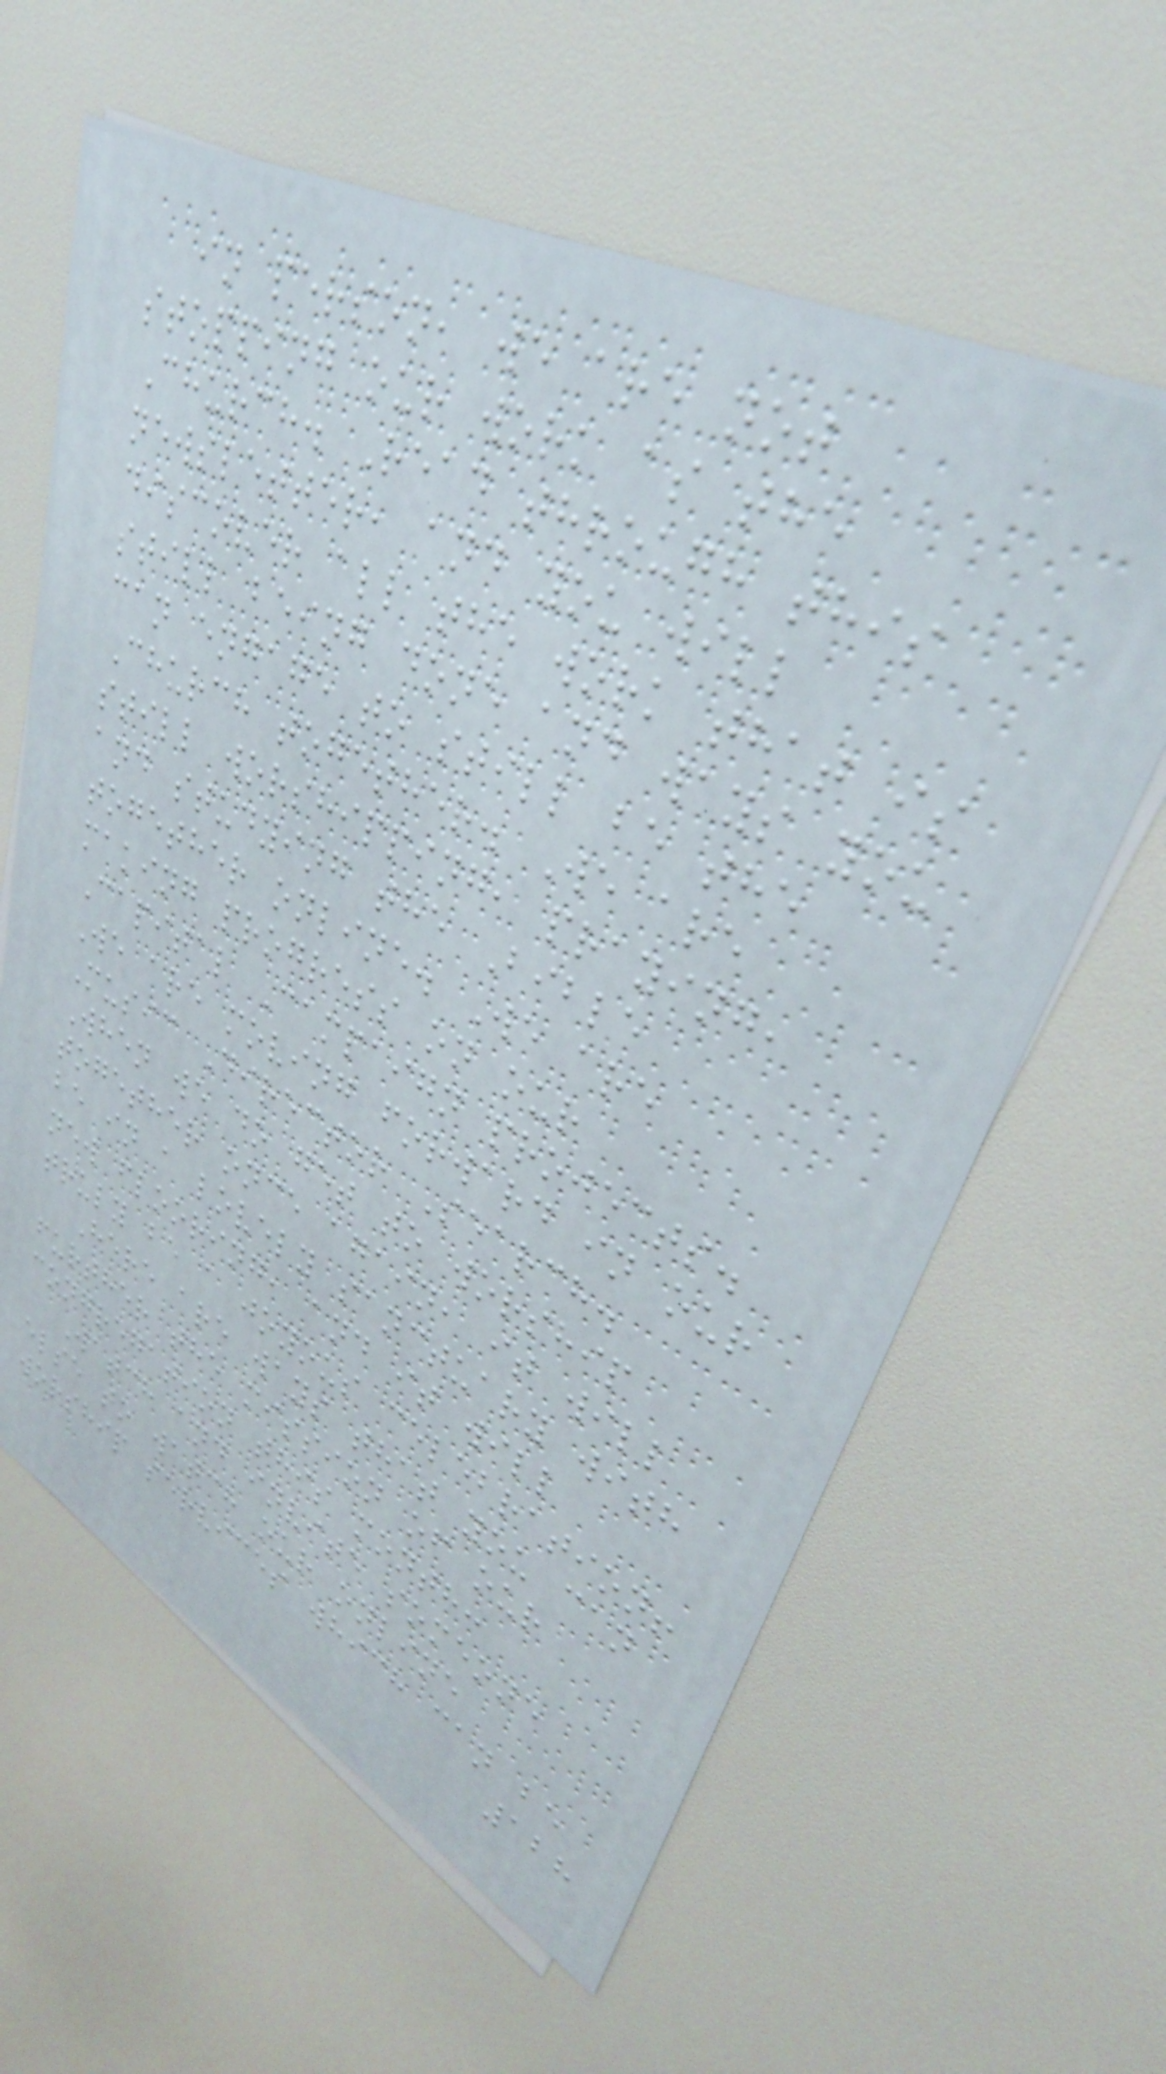in person, we are not
stopping our work as the
Church. Read through this
newsletter, and you will
discover all the work that is
still being done and ways you
can engage to still be the
Church together. We are
still worshipping, praying,
and studying the Bible
together online. We are
making progress on our
Capital Campaign projects.
We are moving forward in our
Music Director Search.
When we do get to worship
together once again, it will
be in a lovely sanctuary with
new flooring, and it will
truly be a joyous celebration!
Here are ways that you can
further the mission of our
congregation this month:
Watch and invite someone
else to watch our online
worship services which can be
128
